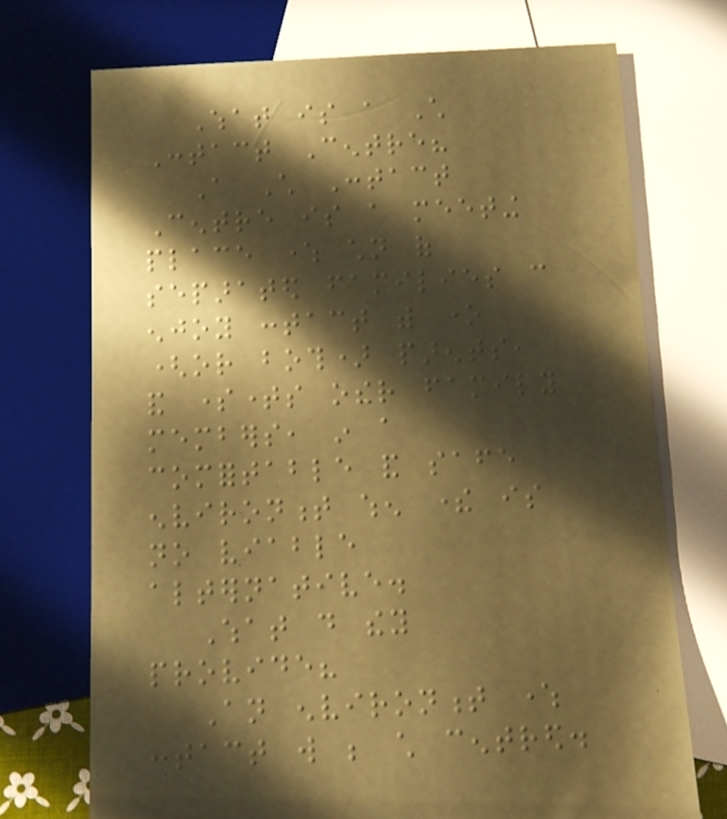What is a Child
Contact Centre?
A Child Contact
Centre is a meeting
place where children of
separated families can
enjoy contact with one
(or both) parents,
and sometimes other family
members, in a
comfortable and safe
environment when there is
no viable
alternative.
What do they
provide?
An environment where
contact will be child centred.
